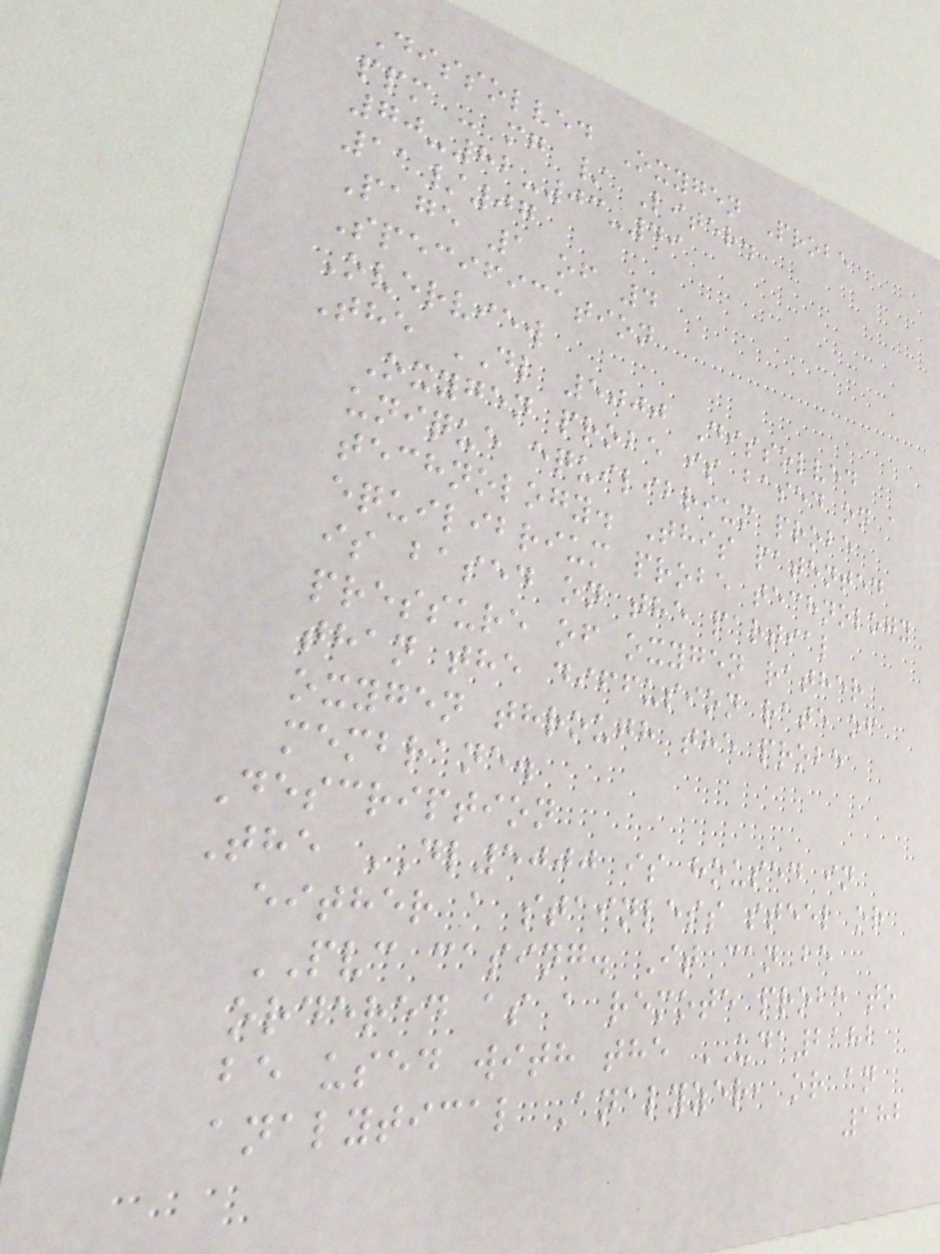Dissolved Oxygen Probe
ppm - mg / Liter.
70-82-03-49
11/07
Page 1 of 4
Specification
Overview
The DL 5000 Dissolved
Oxygen probe is based on a
unique equilibrium probe
technology. This patented
equilibrium probe technology
is based on the partial
pressure of oxygen rather
than the diffusion rate of
oxygen through the probe
membrane.
Description
The DL5000 is housed in
either a stainless steel or
PVC casing. It can be
ordered as a remote probe to
be used with the UDA2182
analytical Analyzer, or an
182
